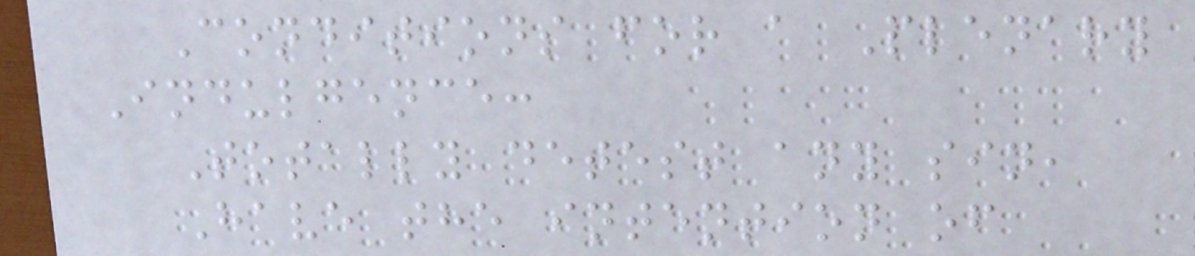Conditions for a Plenary
Indulgence:
Totally detest any sin,
Have the intention of
